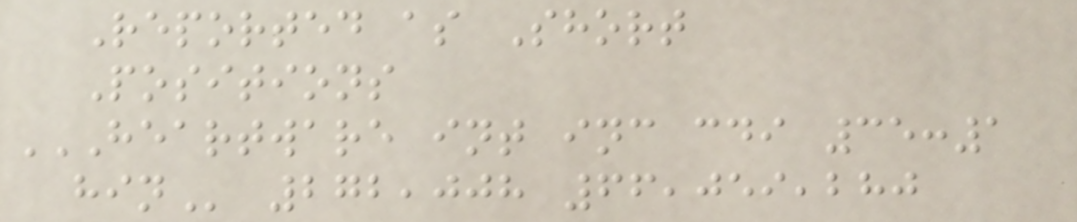Reported as Short
Positions
HEARTWARE INT INC CDI 35:1
HIN 272,008 66,059,280
